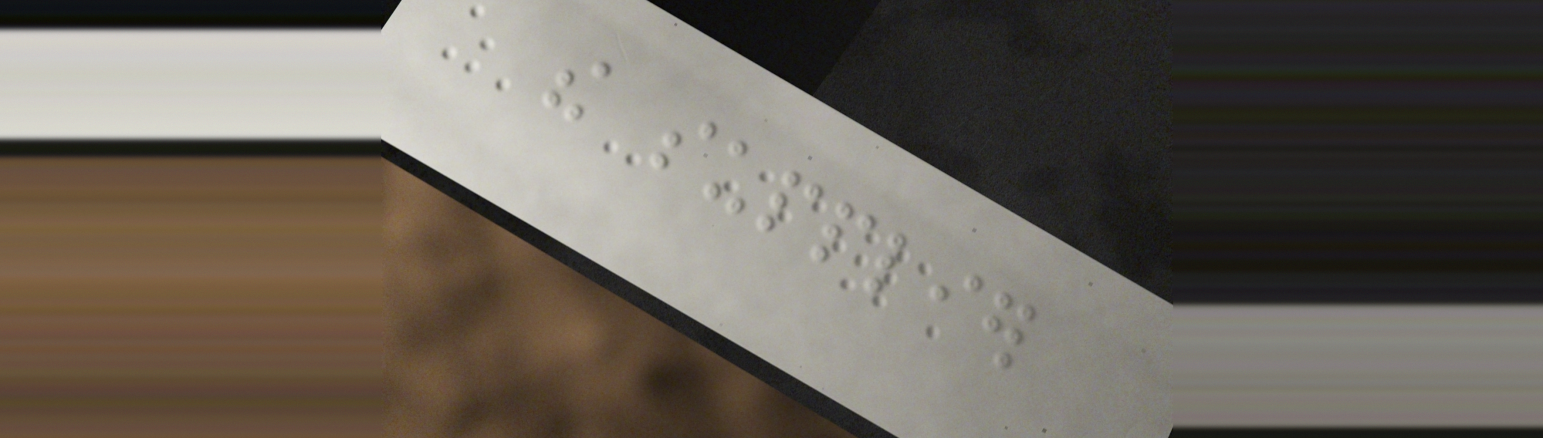the supplier
